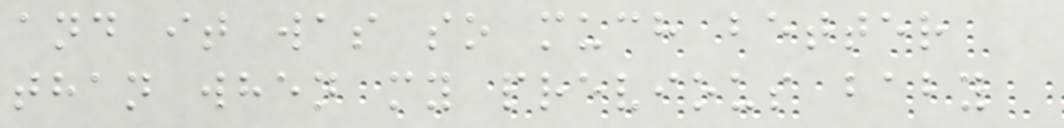and it was so much better
than when my previous baby
